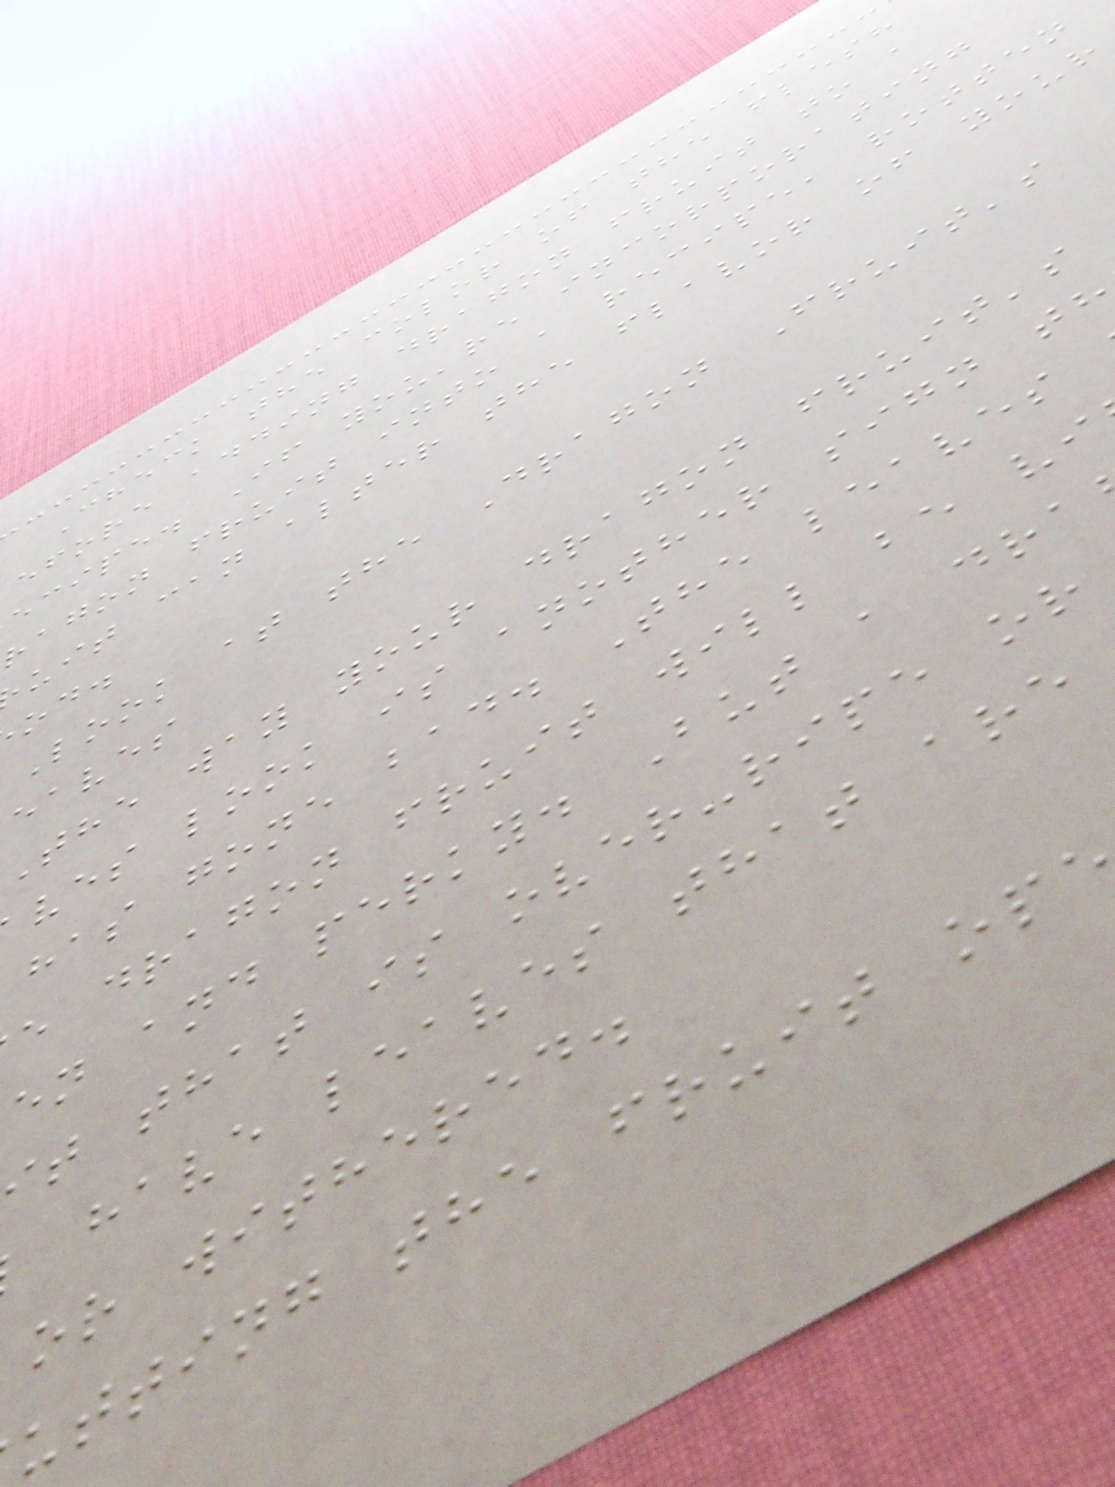Check the color of the flesh
efore adding dragon fruit to a
ecipe. If you're incorporating
ragon fruit into a recipe, rotten
uit can alter the flavor of your
Look at the Dragon Fruit's
eaves
The way your dragon fruit's
ves look is another sign th
has gone bad. The leaves
e dragon fruit will be vi
en and perky. But a dra
it that is over-ripe or
have leaves that are
or withered.
utting the fruit op
